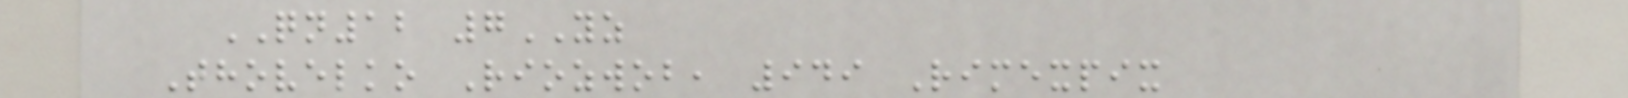QN12 7YZ
Thovelko Riozwob, 949 Rimexpix
